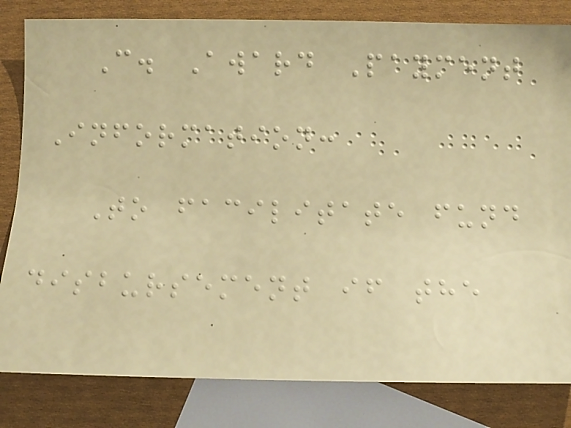C. Award Payment
Information:
To facilitate fund
disbursement if the
